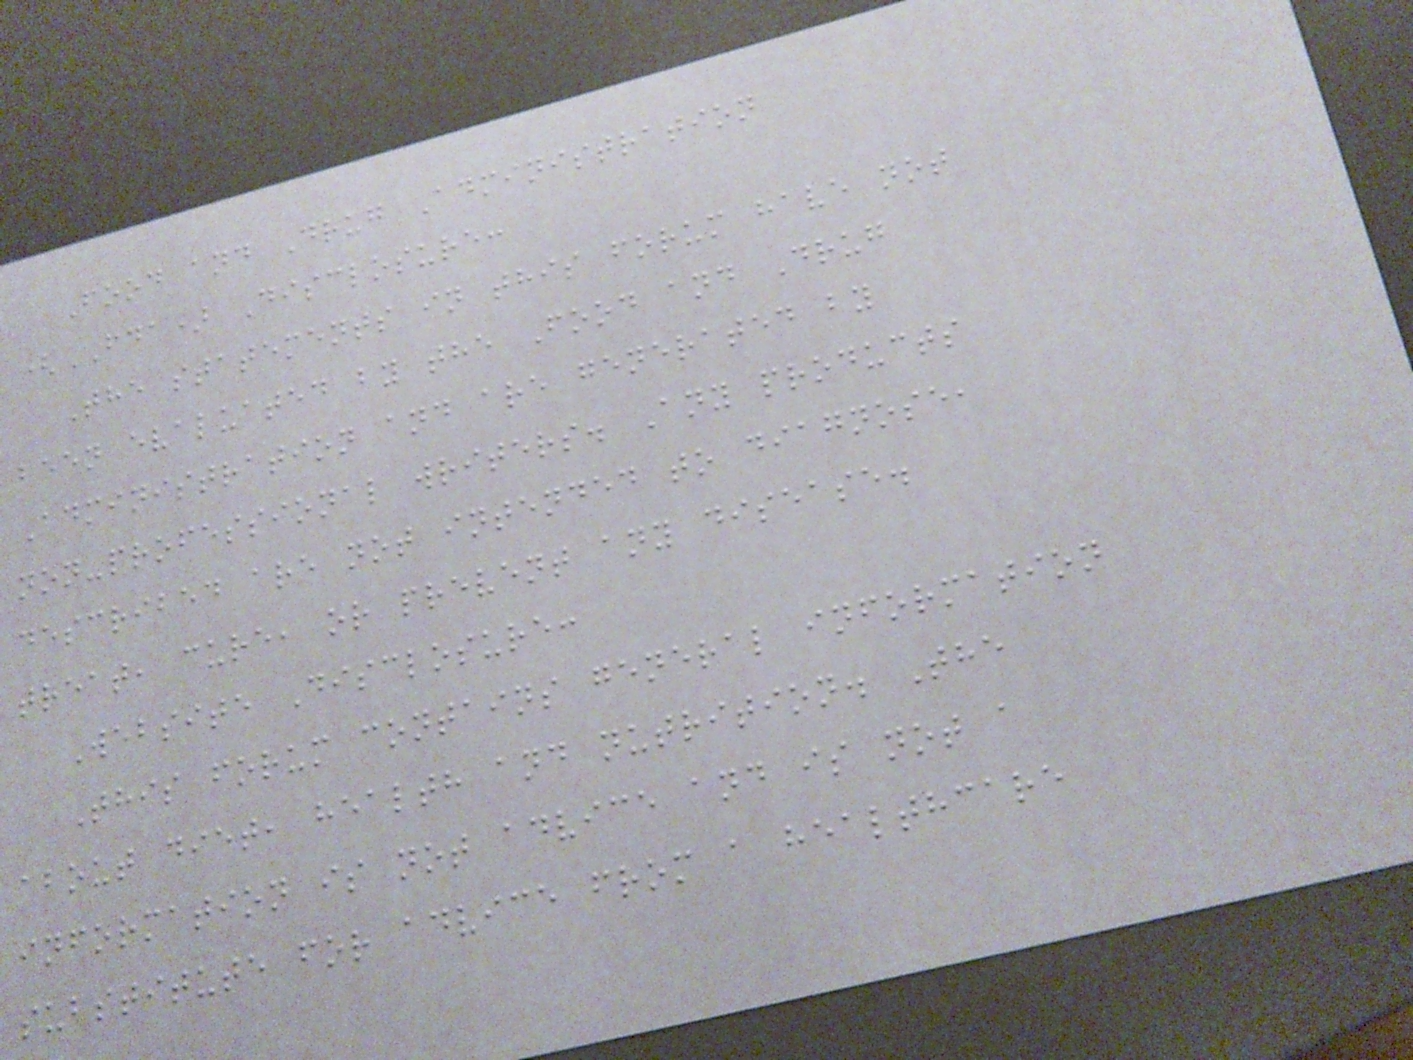Food and Drug Administration
(FDA) Disclosure:
The statements in this forum have not
been evaluated by the Food and Drug
Administration and are generated by
non-professional writers. Any products
described are not intended to diagnose,
treat, cure, or prevent any disease.
Website Disclosure:
This forum contains general information
about diet, health and nutrition. The
information is not advice and is not a
substitute for advice from a healthcare
